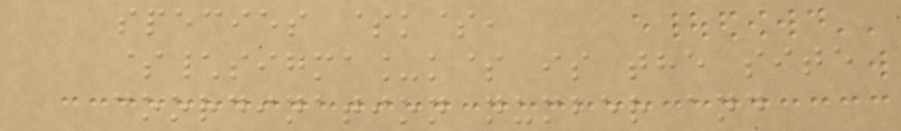species $k$,
$\sigma_k$ is the site
coordination number and
